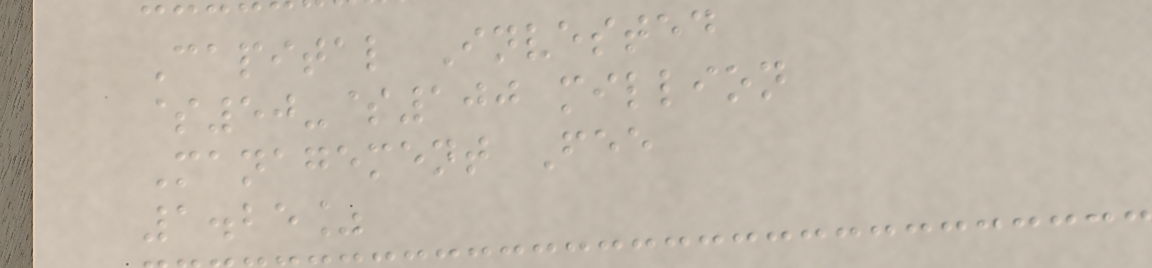Capital Invested
$50-$100 million
Management Fee
1.25%
